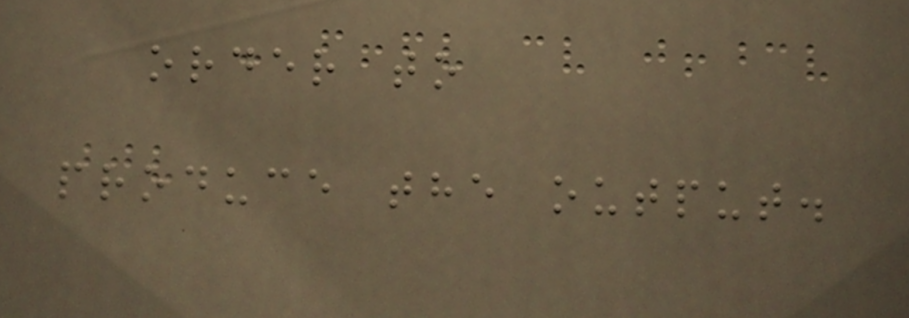order to
produce the output.
